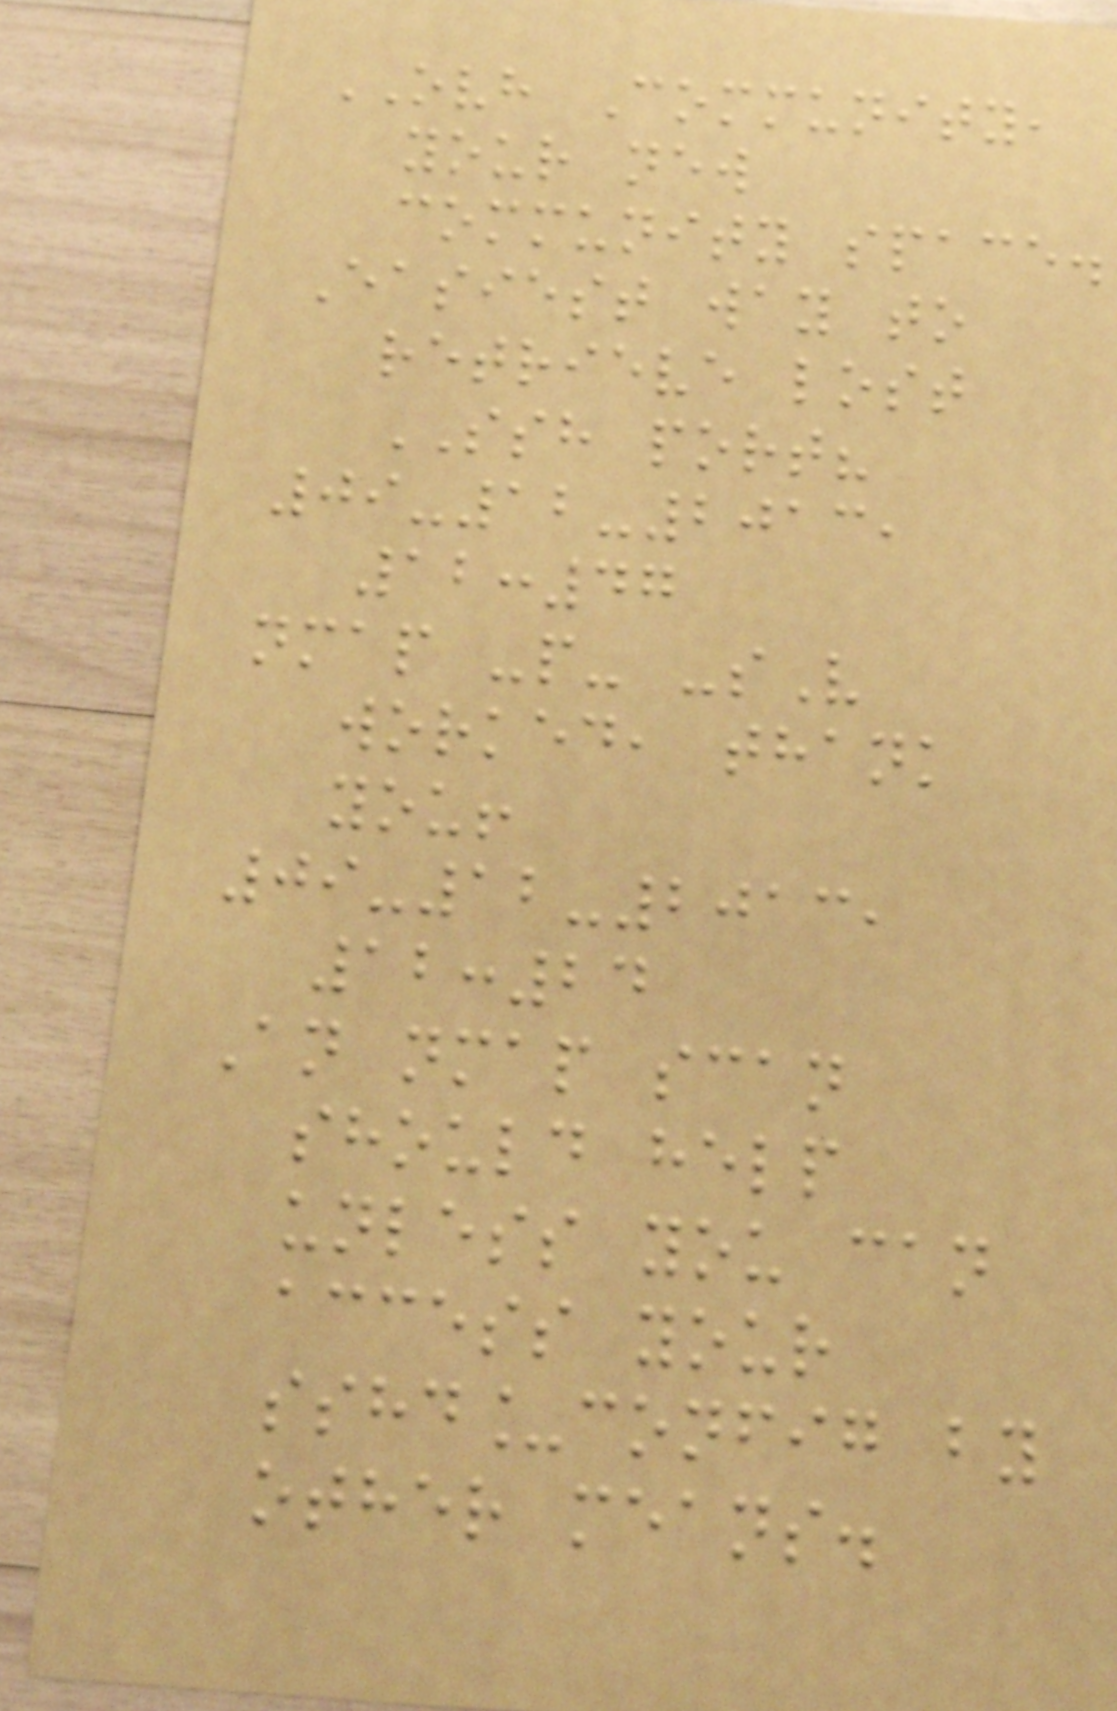OVH Community,
your new
community space.
Easiest way to
retrieve lost
SSH port?
09-12-2013,
12:47
nmap -p- -sV
worked, thank
you!
09-12-2013,
12:24
An nmap scan
should help
unless you can
access your
sshd_config by
other means.
